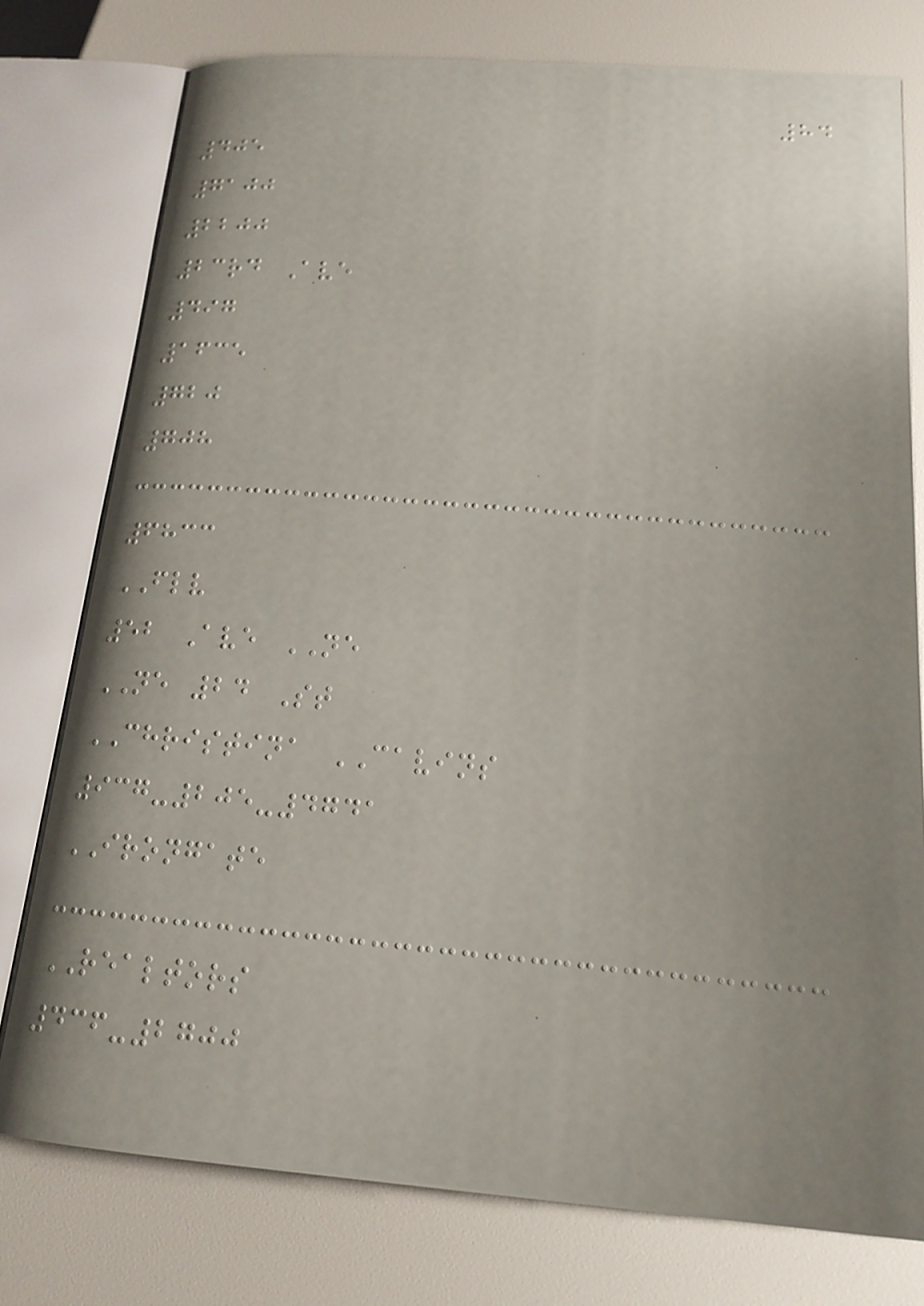84
405
7100
2200
23rd Ave
497
1635
720
708
6833
FLV
52 Ave NE
NE 24 St
CHRISTINA CAVINS
937-205-4741
IRONGATE
REALTORS
436-2700
